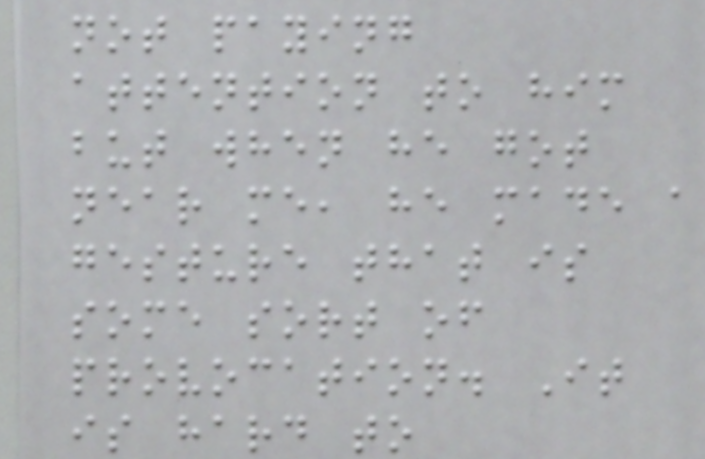not paying
attention to him
but when he got
near me, he made a
gesture that is
some sort of
provocation. It
is hard to
